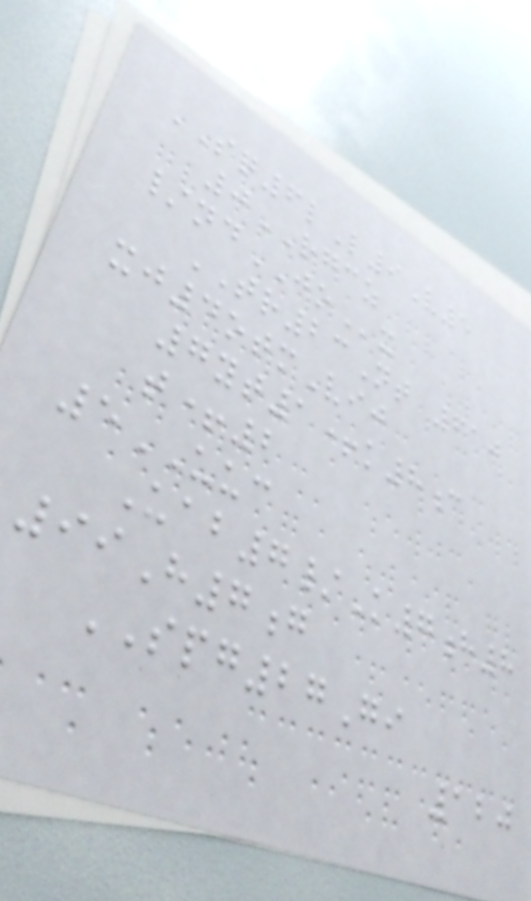SQ6lL9V5
0RGCZ
/ndJOx
TR23Nt 610
xj4otmVij
7yt1+k8c
t+2
5UUC
Uab7/K7h8
99H7g
SPG27Gi
120
